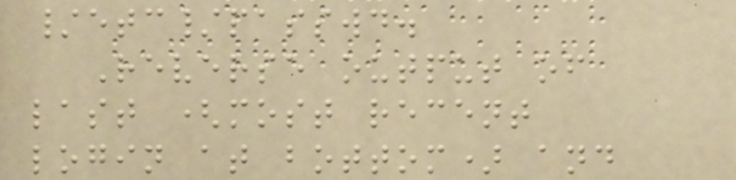/etc/passwd.
Reverse output of
last (most recent
login at bottom) and
